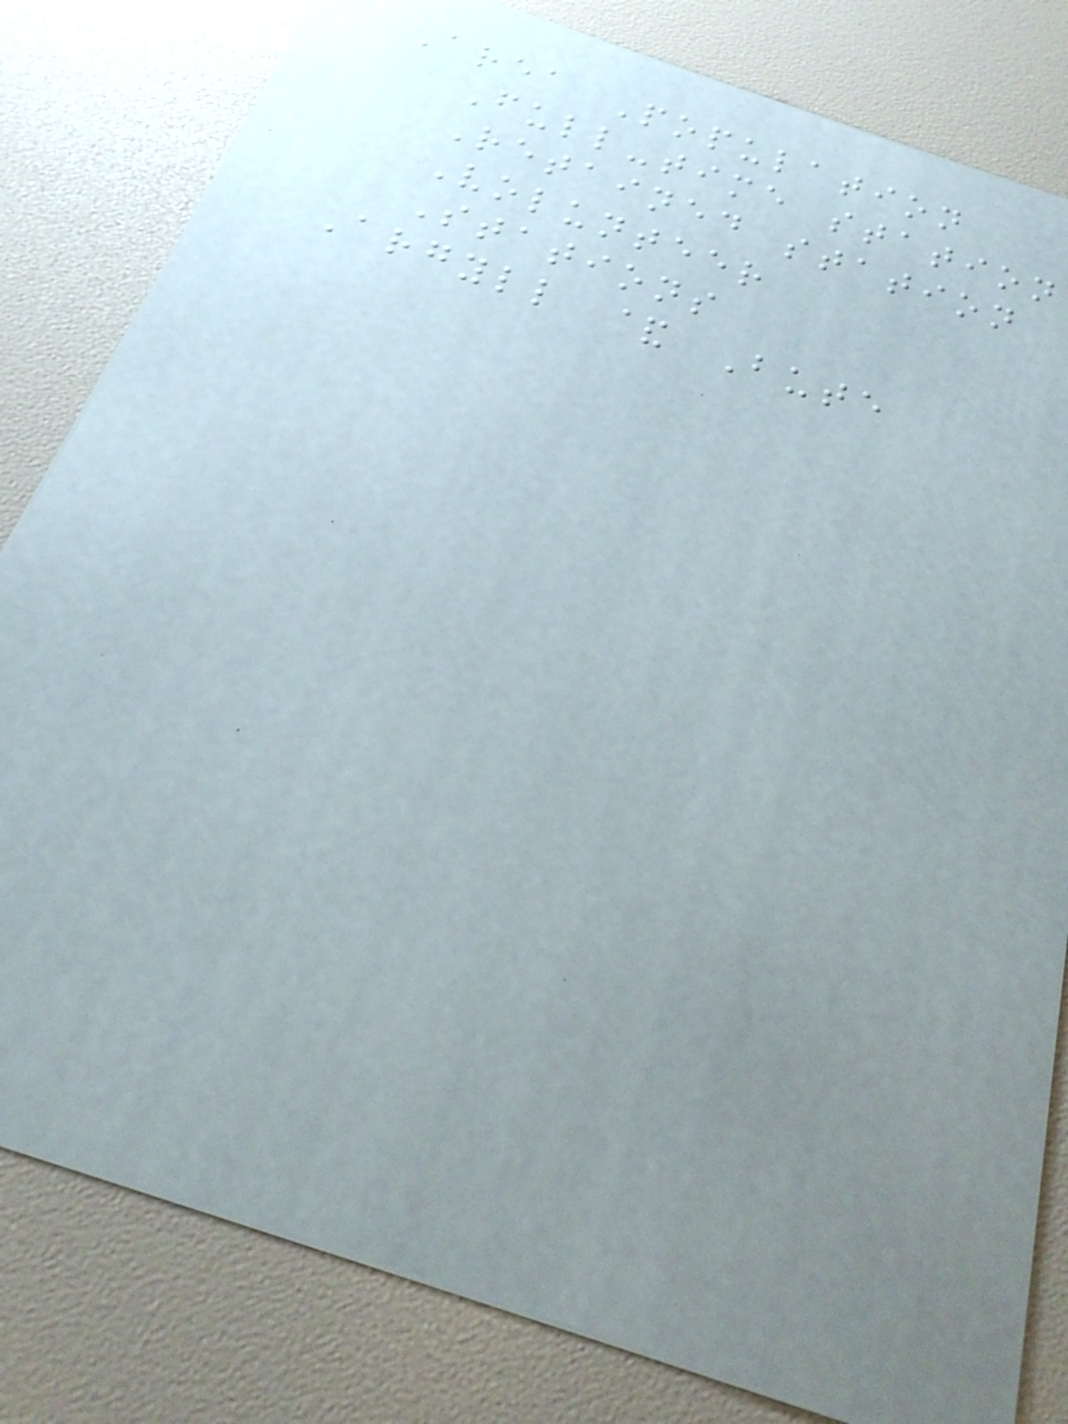Area Population
Full-time station
Retained station
Volunteer
Stations
Argyll & Bute
